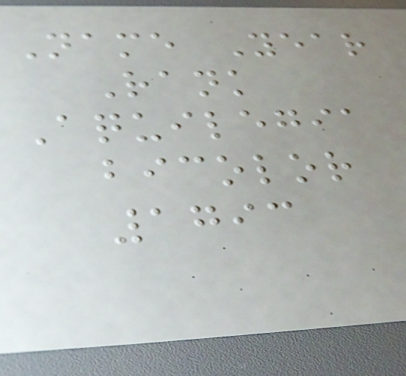Name Year
Rank
Aquilegia
bicolor
1793
